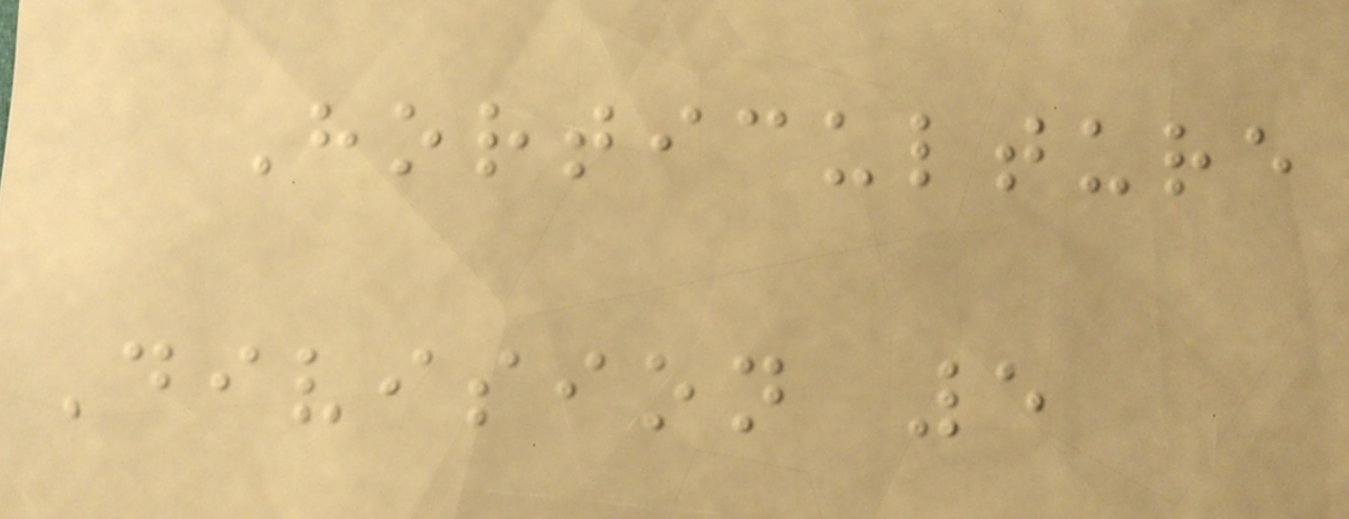Horticulture
Division 5
